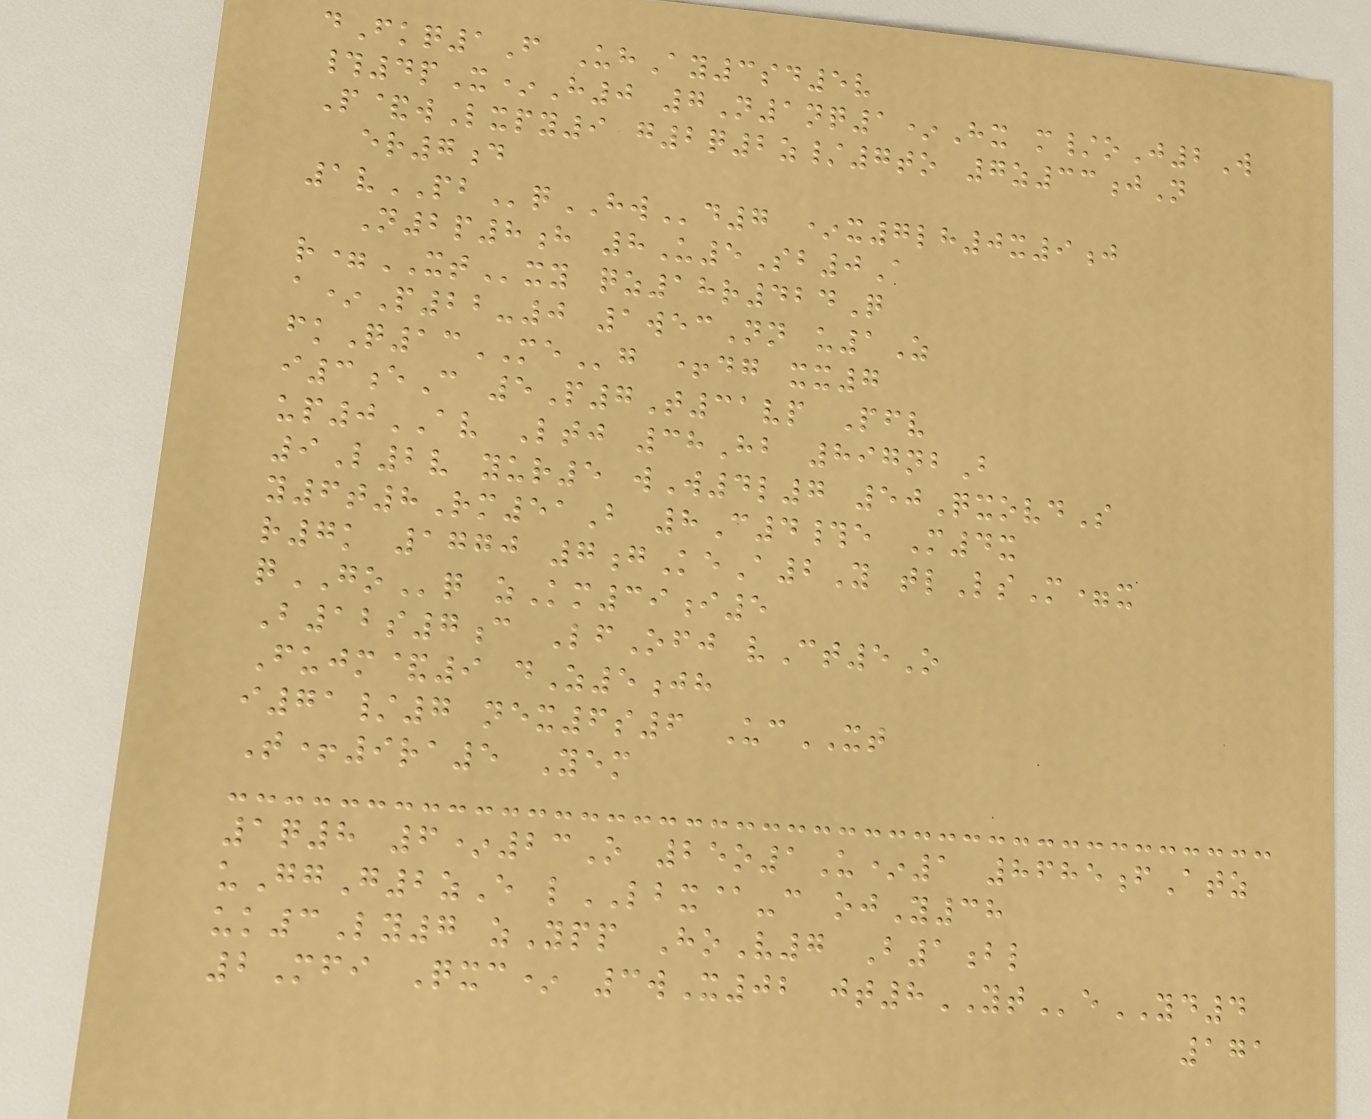dFkq1F UhAy3sd5v
#4pX*H0 7N1nq1*Hx m/oJ2W
P&wLxpy9 g2q2z/7to 7z33jN
er7d
1vPBqHWd7 *x7lh0x9j
N2p8h 8U5Sb0A
r=XTxy qz18r424Q
a*P22-0 1wecNn u1Z
fkQ13MEg +dg xx7
i3eC 5P7T31vp Pfv
up0AV Ltj 38Hb 897nbB
9L2v yur5 wW4l7 50QxovdS
y6t8Rm51B 8C4#e M4x
r7k 1770 7gKeA2Y tlLsM=x
qGOq zKm39i5
B12s7c LfOfj vCt5O
Fujm&9 dZ5jh
i71/7 nex6s6 UcXT
T+9ra5 Yem
1q8 6*23O 25o1U*1 8685fAtz
uGgG2zE lLBX@-c ojY38
uk3Ly7 zYpp HoV7 B1bl
2Mfi Qxc* 3wX02 jt8YTeYD4
171
